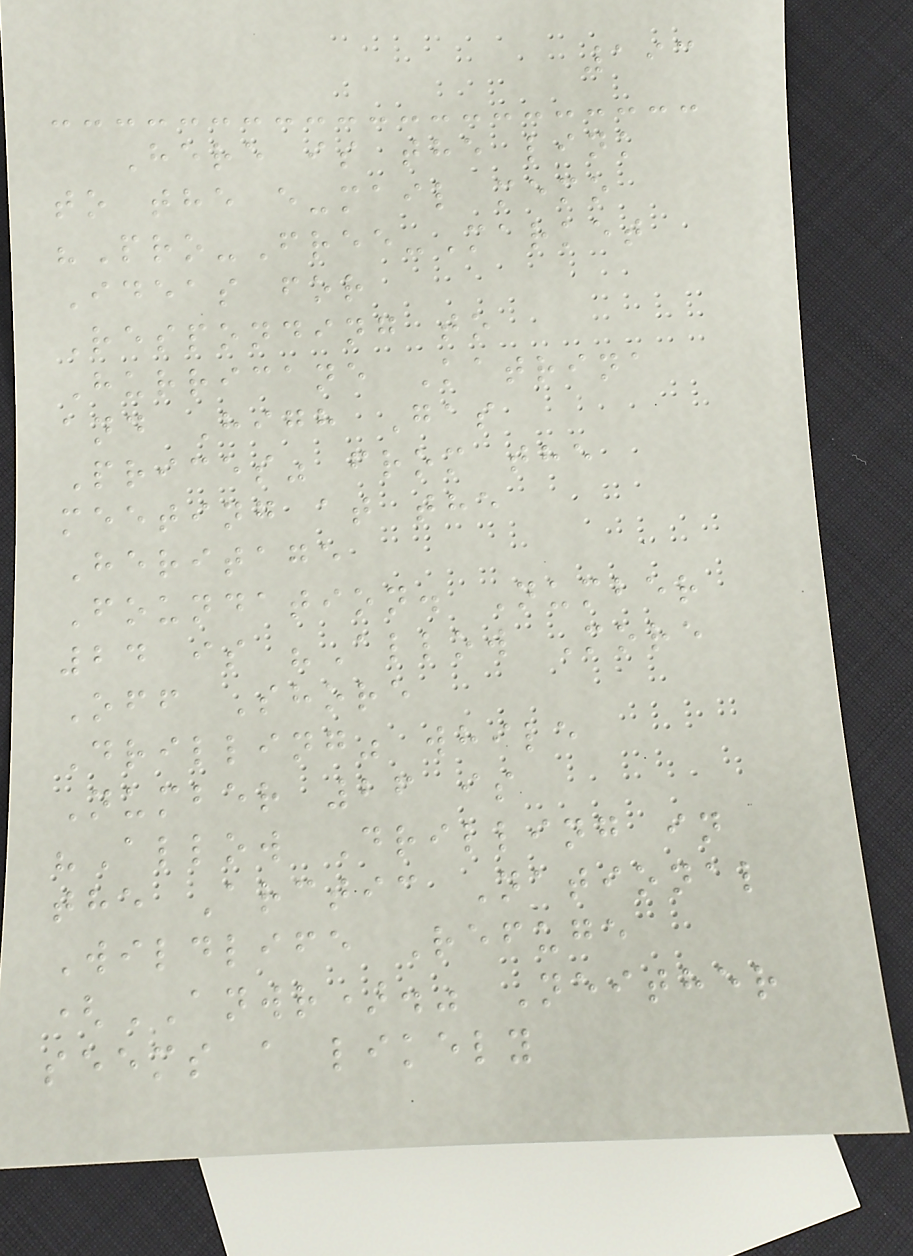193
Here is the link
to the e-mail memo
"Pro-Free-Market
Ideas for
Responding to
Hurricane Katrina
and High Gas
Prices" from the
meeting at the
Heritage
Foundation. Number
24 is "Allow More
Off Shore
Drilling" while
Number 26 is
"Allow Drilling in
the Arctic National
Wildlife Refuge
(ANWR)." Neither
seems a likely
